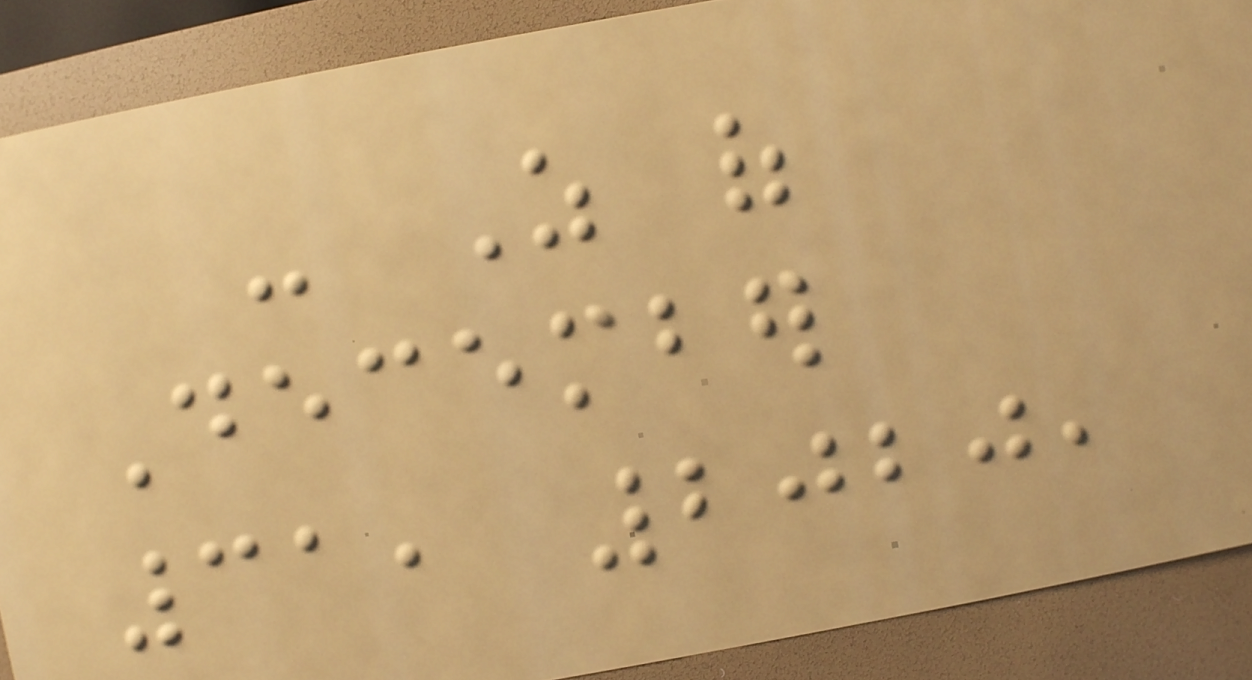- As of
December
31, 2020,
